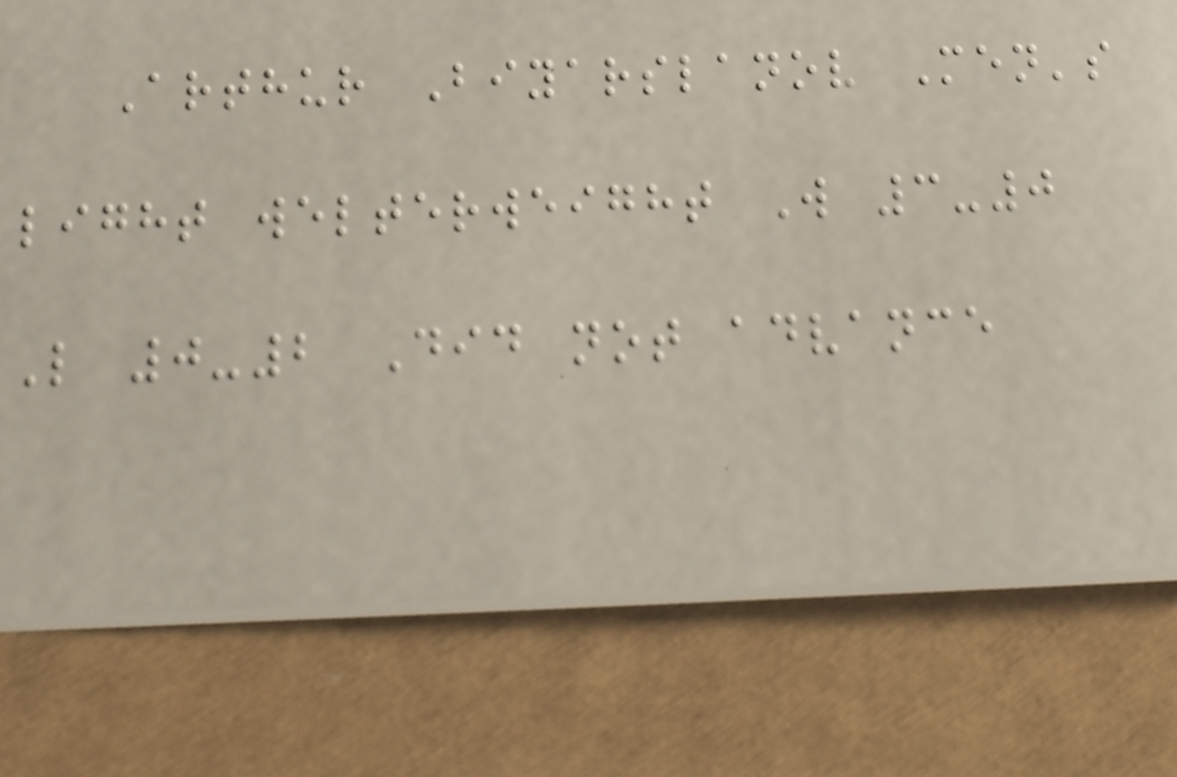Arthur Biyarslanov Men's
light welterweight W 3-0
L 0-2 Did not advance
